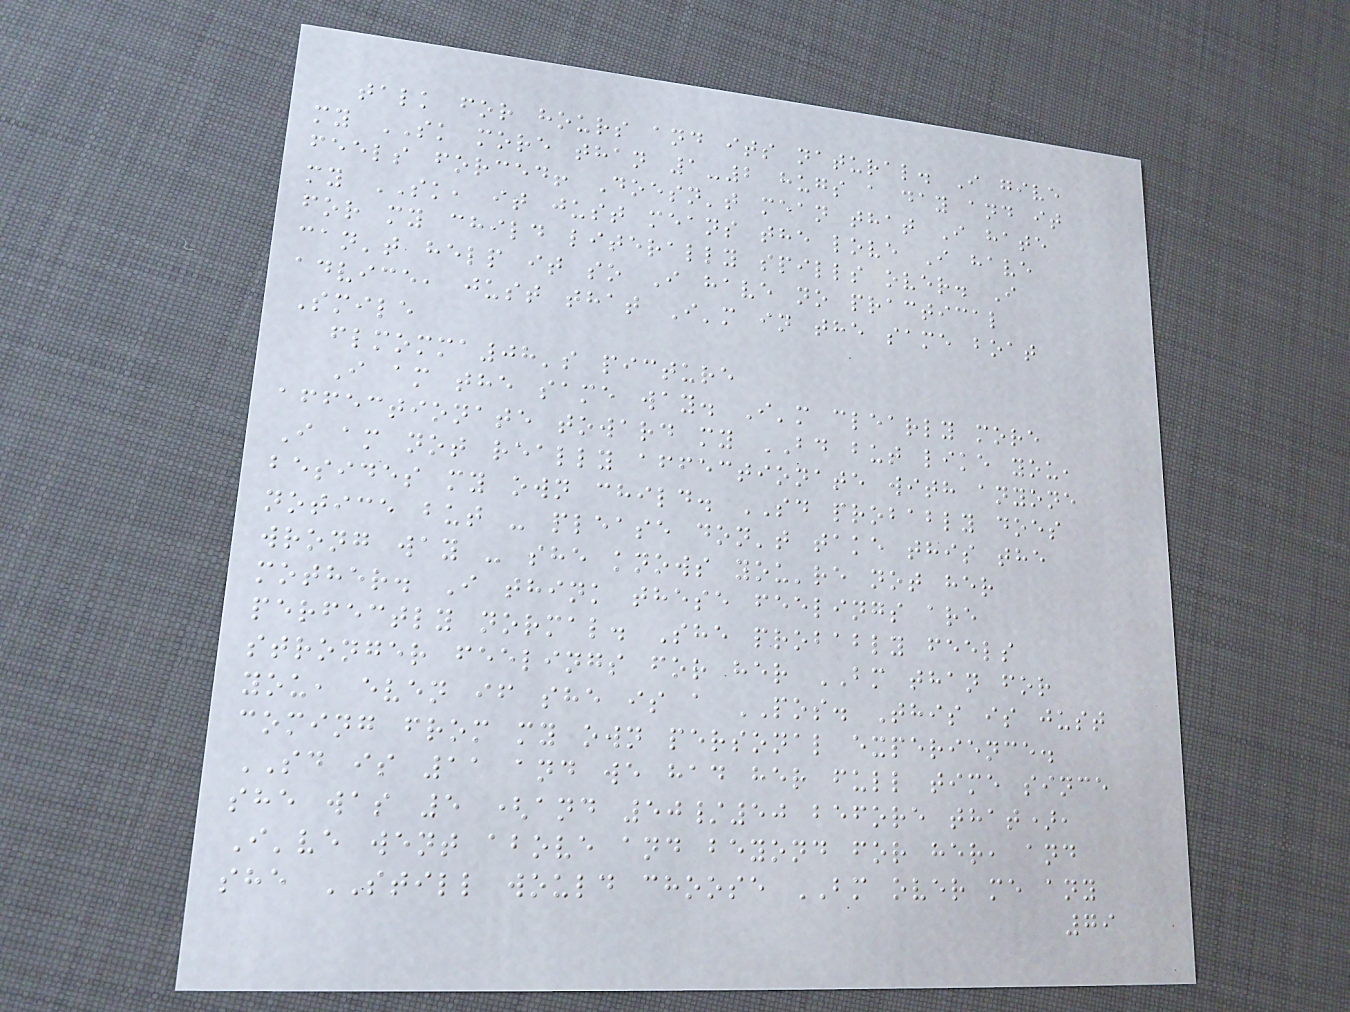talk for hours and its natural. I give
my SK more than 1-2 hugs a day and it
feels forced! Doesn't mean that I hate
my SK, it just means the love I have
for my child literally spills over. I
can't help it so I have no practical
advice, just that I'm in the same boat
Smile
flmomma08's picture
I am the same way. I'm clearly more
affectionate toward my BD but like you,
I am not really affectionate with anyone
besides my own child. SD probably does
notice but - please don't take this the
wrong way - she knows you're not her
mother. I think these feelings are
perfectly normal. She probably feels
stronger feelings for her BM than for
you, even if she is a POS. This is just
coming from my own personal experience.
SD is 11 and we had her full time since
she was 5 (and 50/50 before that),
I've went above and beyond for her, and
she STILL would choose BM over me any
79
